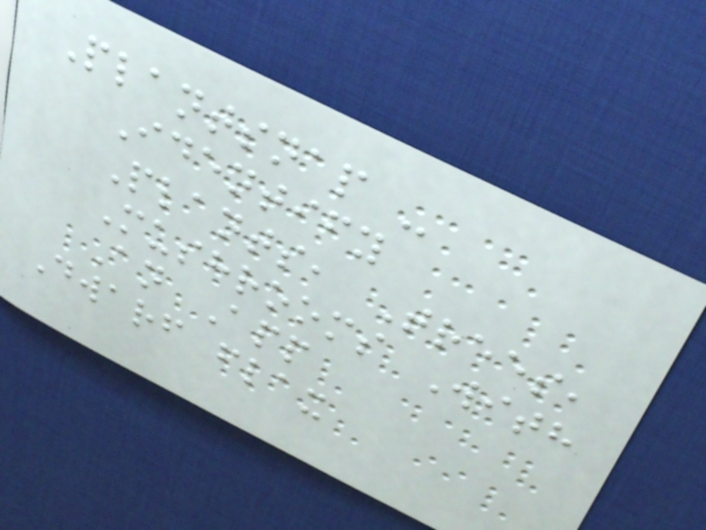Plantsnap -
Identify
Plants, Trees,
Mushrooms With
An App
Dwarf flax
